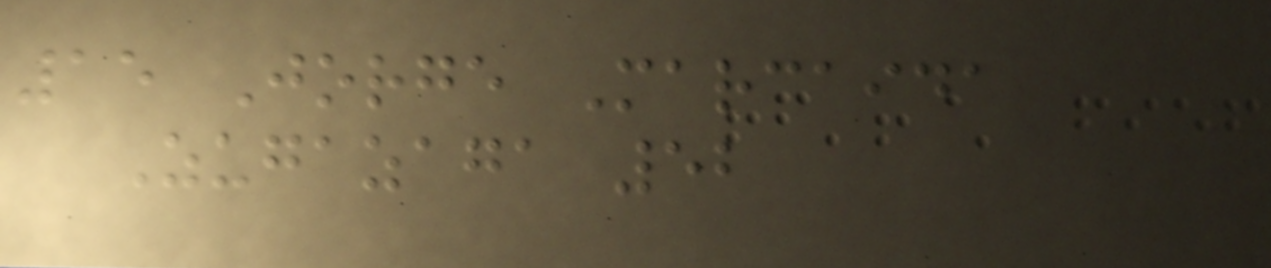15 Jorge Marcaida
Zugazaga 52
